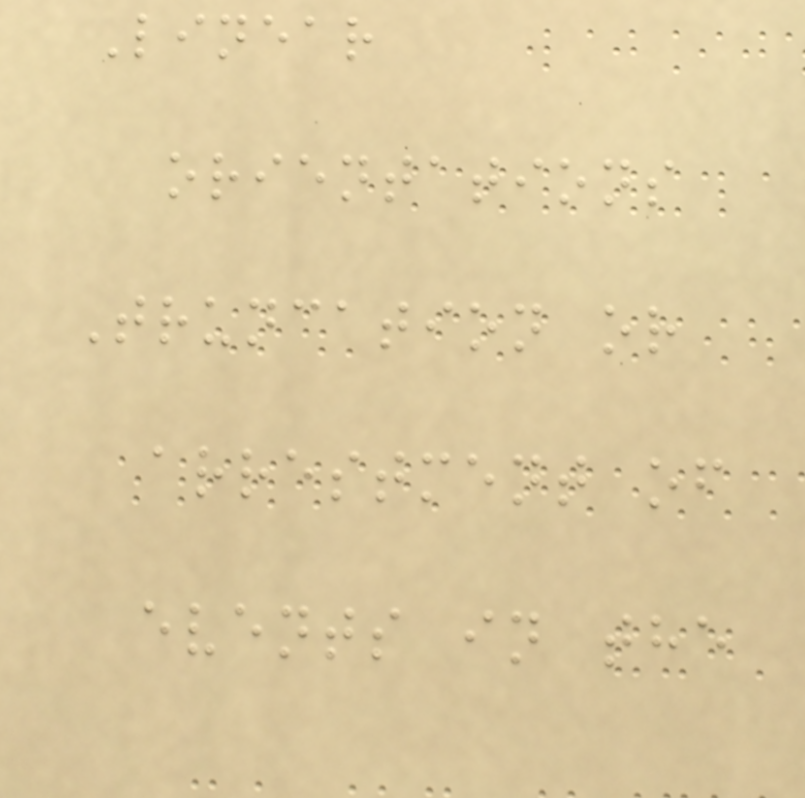Linear
orientations
Truncation or
arrestment of
events in the
